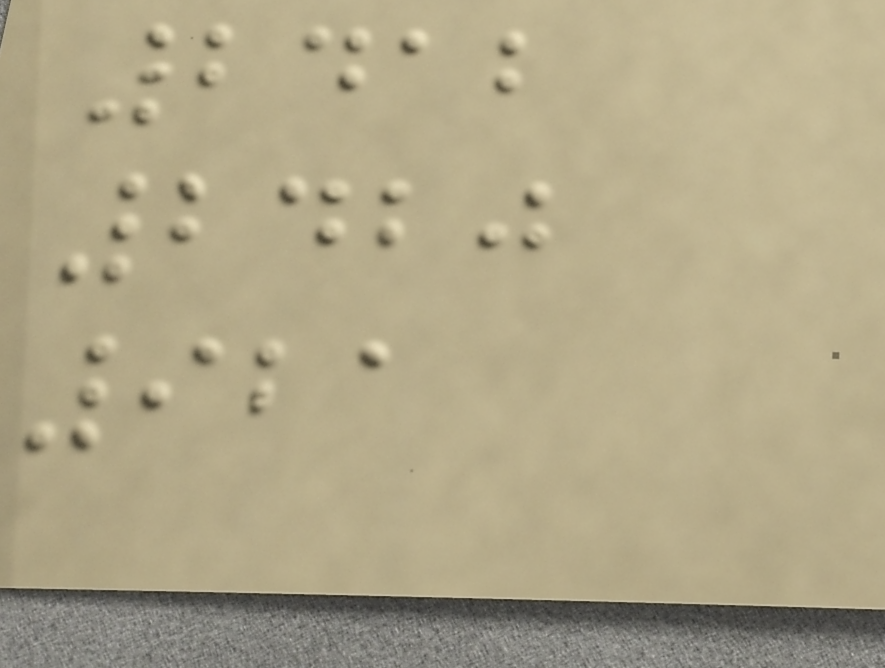2412
2420
921
